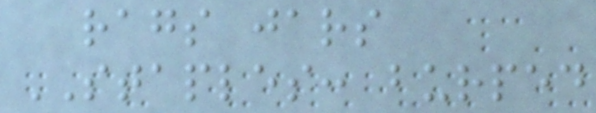rags jars
STAPLES: burped
